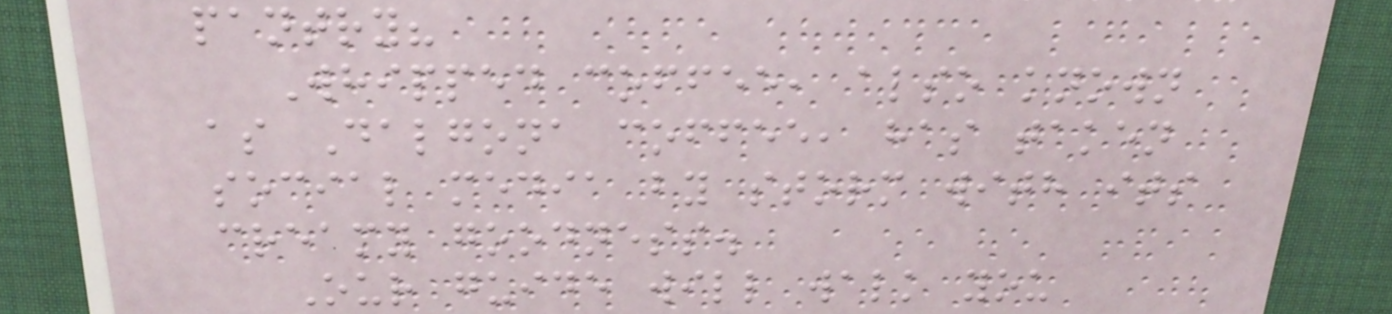pantry?
Whipped coffee, also known
as Dalgona coffee, has taken
social media by storm with its
creamy goodness.
Our guide will walk you
